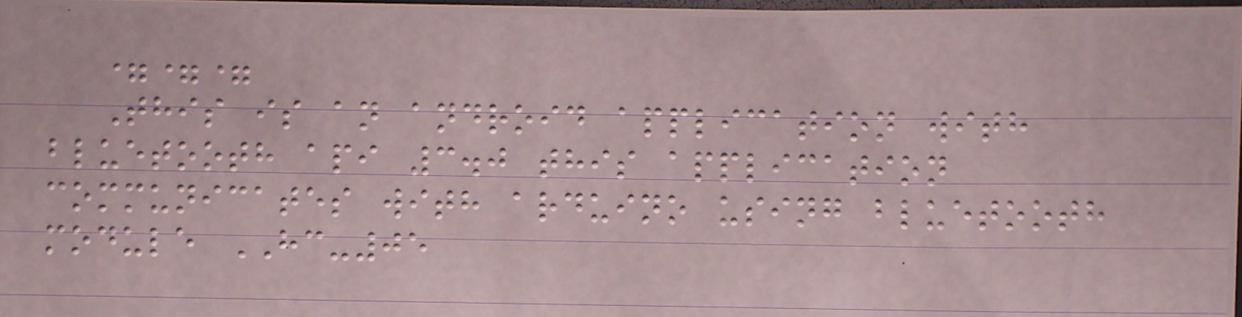===
This is an android application with
bluetooth api 3.0 this application
communicates with arduino using bluetooth
module HC-05
